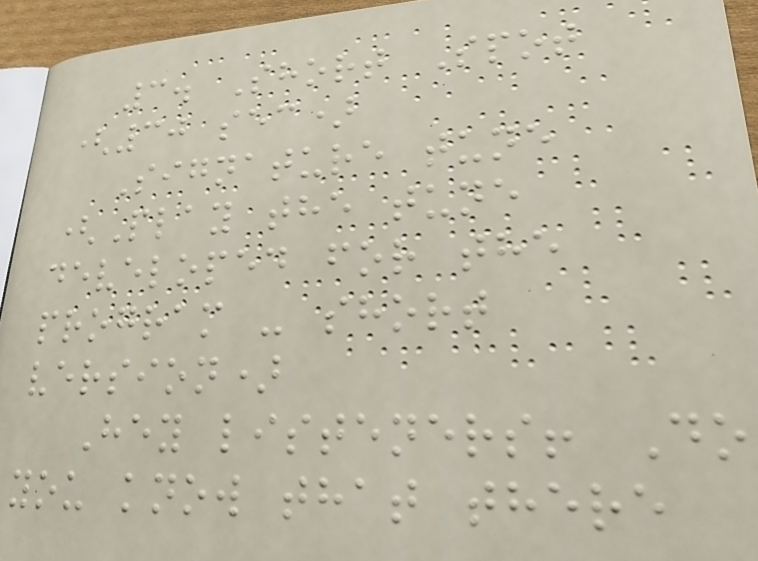3. Short Spot
(30 sec)
Signature tune
(Play the tune
developed for the
program - short
version)
Hey listeners! Do
you know that there
